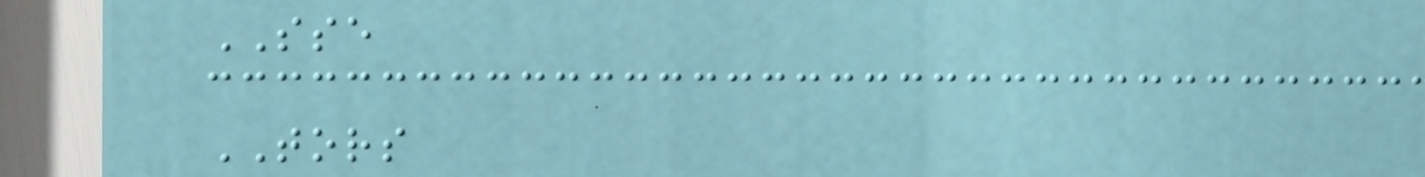SSE
TORS
